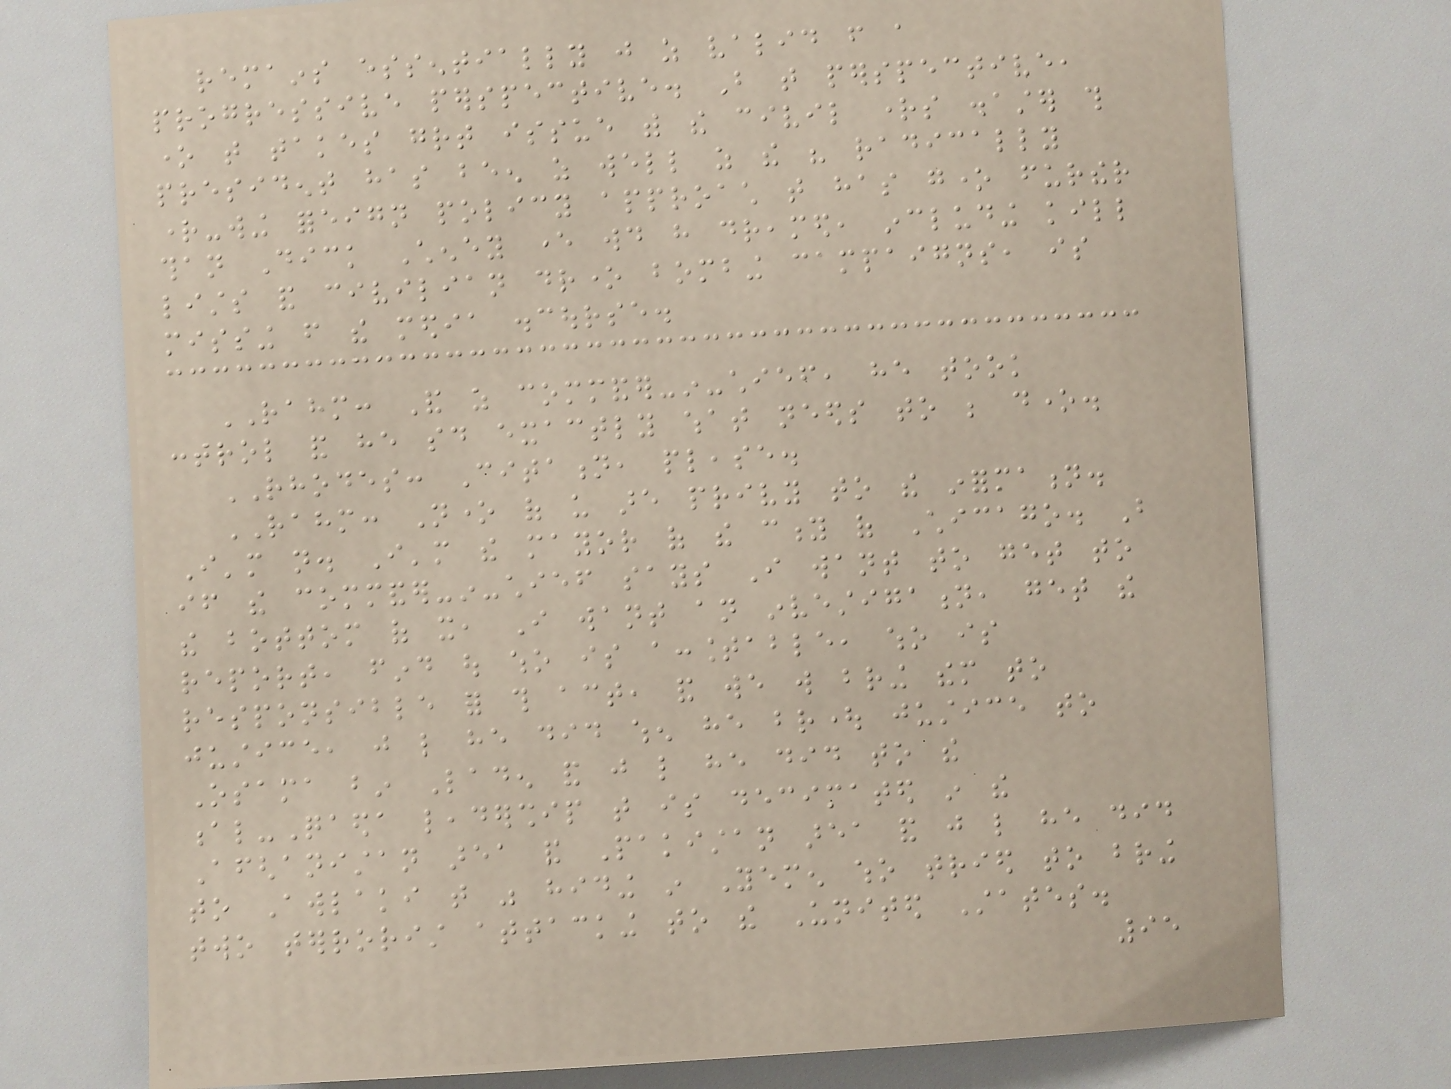remains essentially just as valid from a
progressive perspective. But that perspective,
one that takes great issue with the civil rights disaster this
president has been as well as the his radically
right-wing foreign policy approach that has gone further
than Dick Cheney ever would have dreamed, including kill
lists and civilian drone bombing campaigns, is
missing from the media discourse.
RAHM: And as commander-in-chief, he took
control and he said exactly what needs to be done.
RHODES: Citation, please.
RAHM: None of us are privy to the information.
I'm not. I'm the mayor of the city of Chicago. But
if the commander-in-chief says I want to get to
the bottom of it, I want an investigation, get the
report, find out who is accountable, who is
responsible for this act, and we will bring them to
justice, just like he did when he brought justice to
Osama bin Laden and just like he did to the
al-Qaeda leadership that is decimated in the
Afghanistan area and Pakistan area and just like he did
to Awlaki that was hiding in Yemen who tried to bring
two terrorist attacking to the United States.
95
